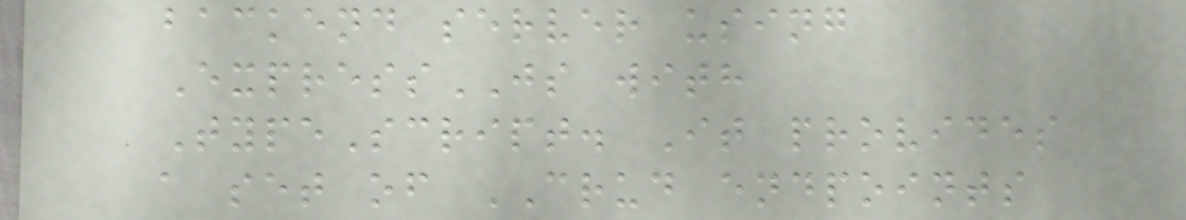backend server using
ExpressJS with
TypeScript. It provides
a set of CRUD endpoints
